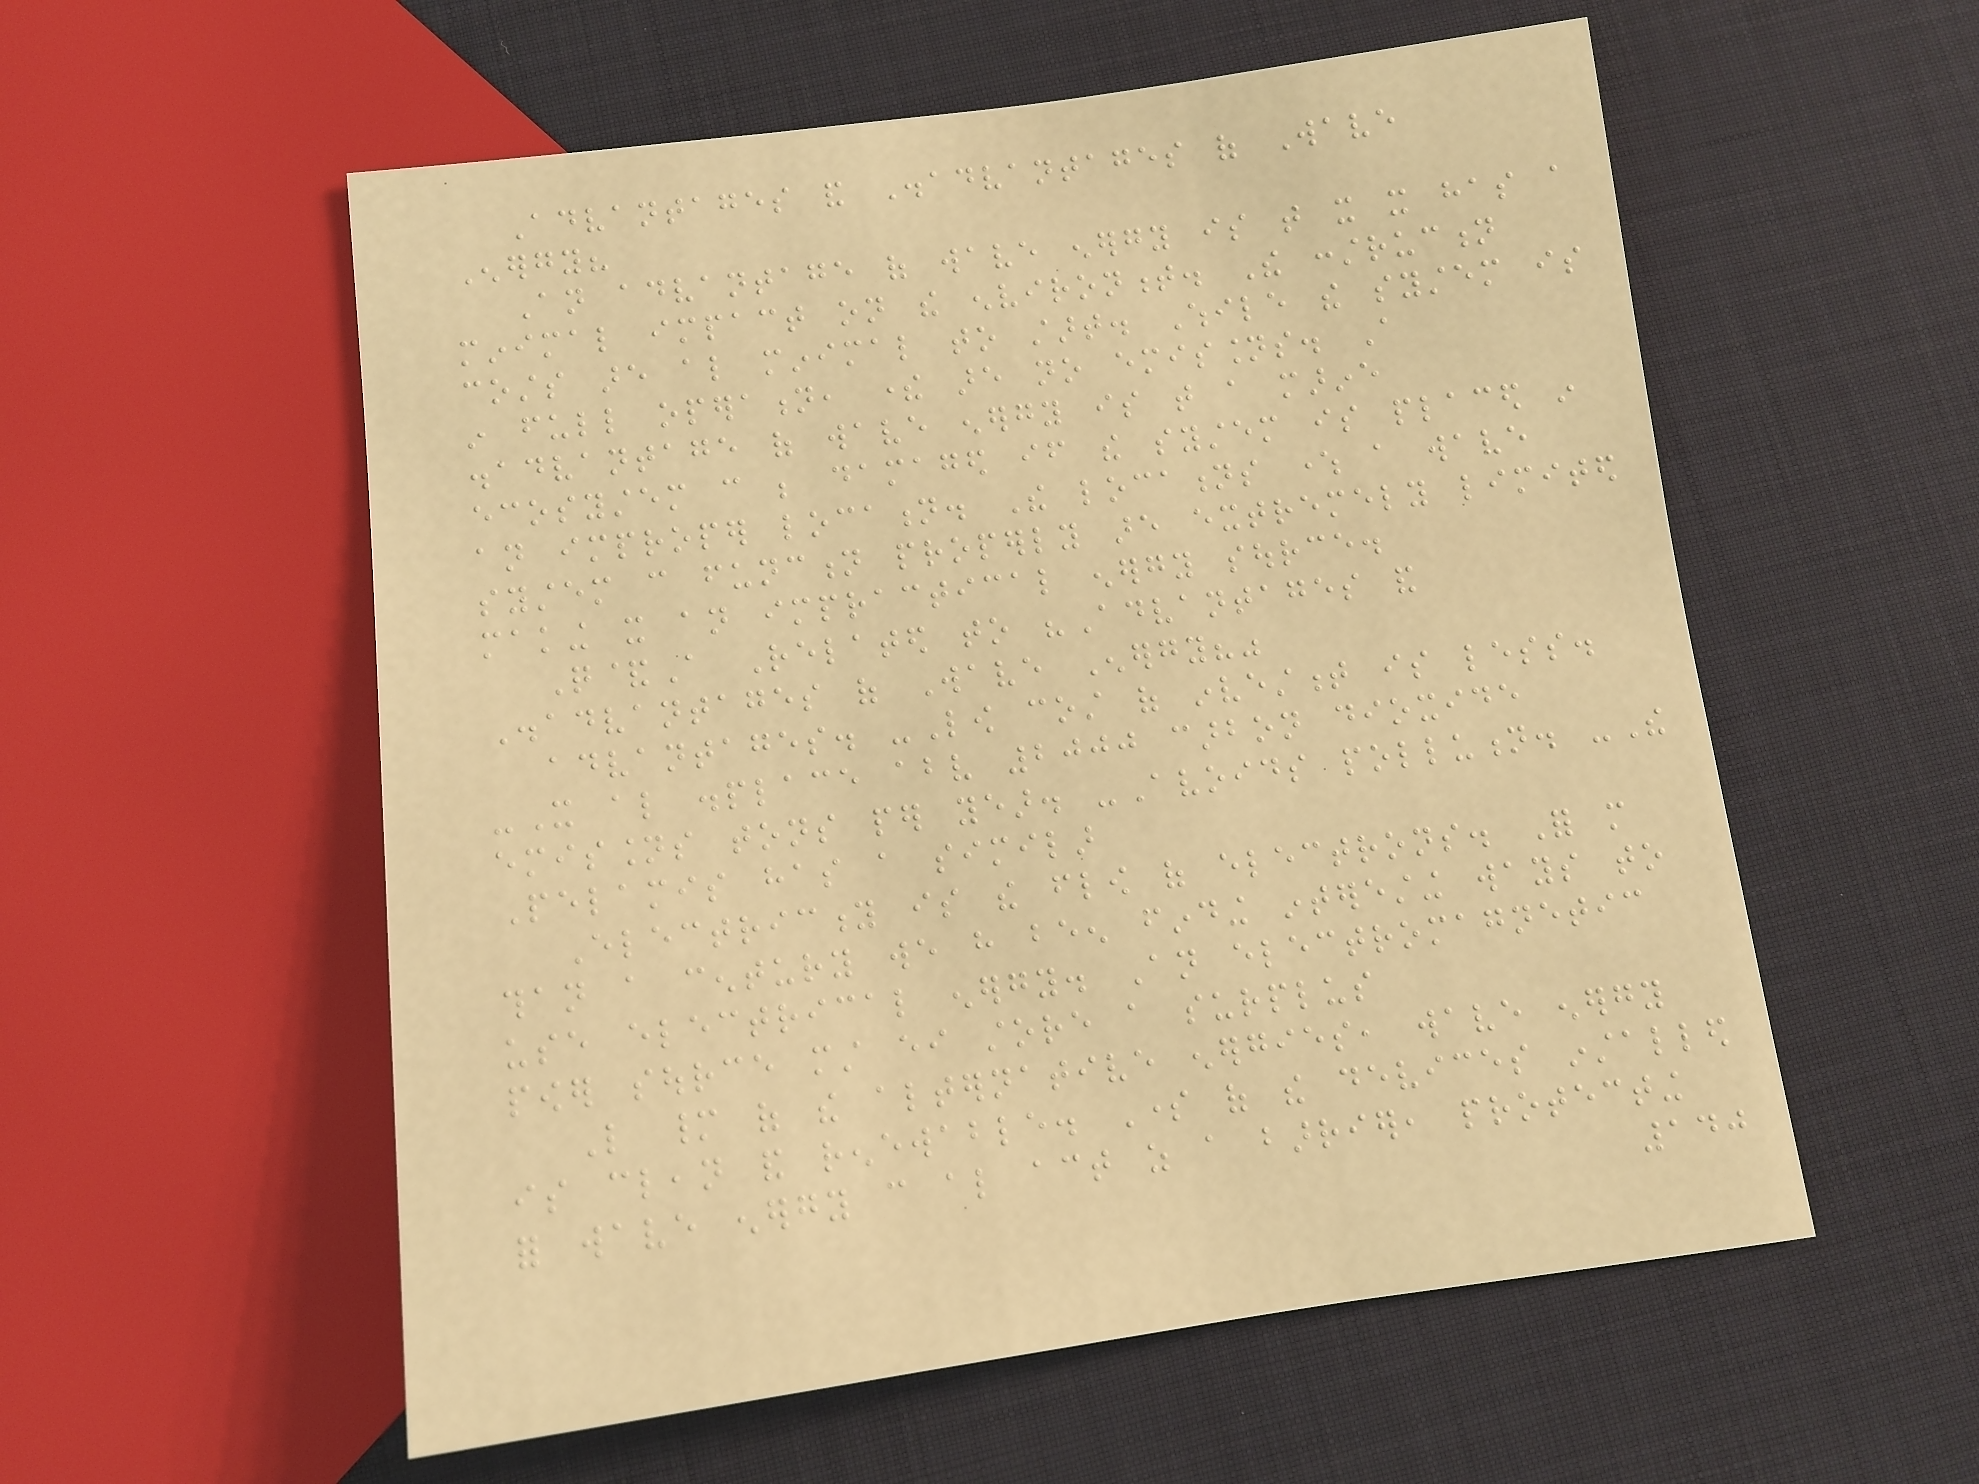Advantages and Disadvantages of Wave
Energy?
An advantage of wave energy is that it it has a
minimal impact on the environment. The construction
costs are also minimal to start. While the system is
in full operation, there are no emissions. A
disadvantage of wave energy is that a marine
ecosystem can be damaged if the system is placed in
an improper location. The locations where a wave
system can function properly are extremely limited
making it an impractical energy source.
Q&A Related to "Advantages and
Disadvantages of Wave Energy?"
advantages. -Low cost of investment is less.
-It also displace above 2000 carbon dioxide
emissions tons per year. -Avoids pollution. -The
Pelamis has a similar
Electricity is the flow of electrons. For more
than a century we have been finding interesting ways to
use electrical energy. An electromagnetic
power source must either store a surplus
Like many of the alternative energies, wave energy
is clean and renewable. Some of the devices installed
for wave energy can also act as a barrier, protecting
140
